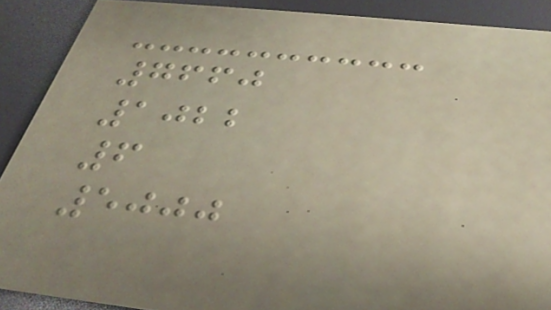7660
1022
6
5000
